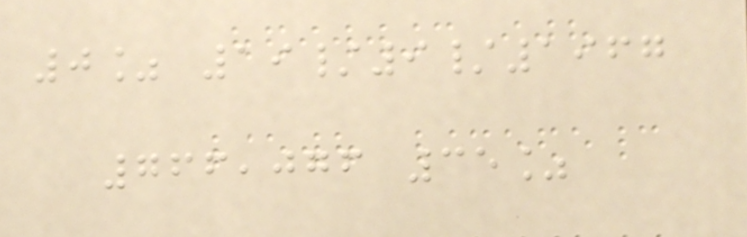0% 19/9/1967
766,076 35%
